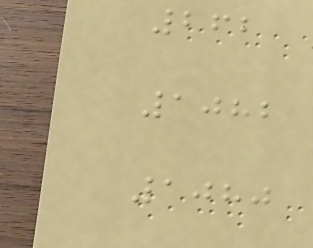262
1082
1080
